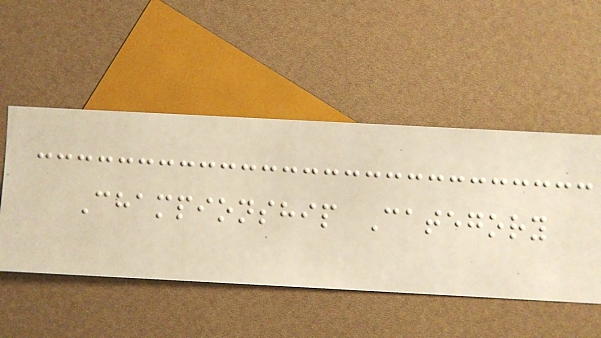Championship Category
